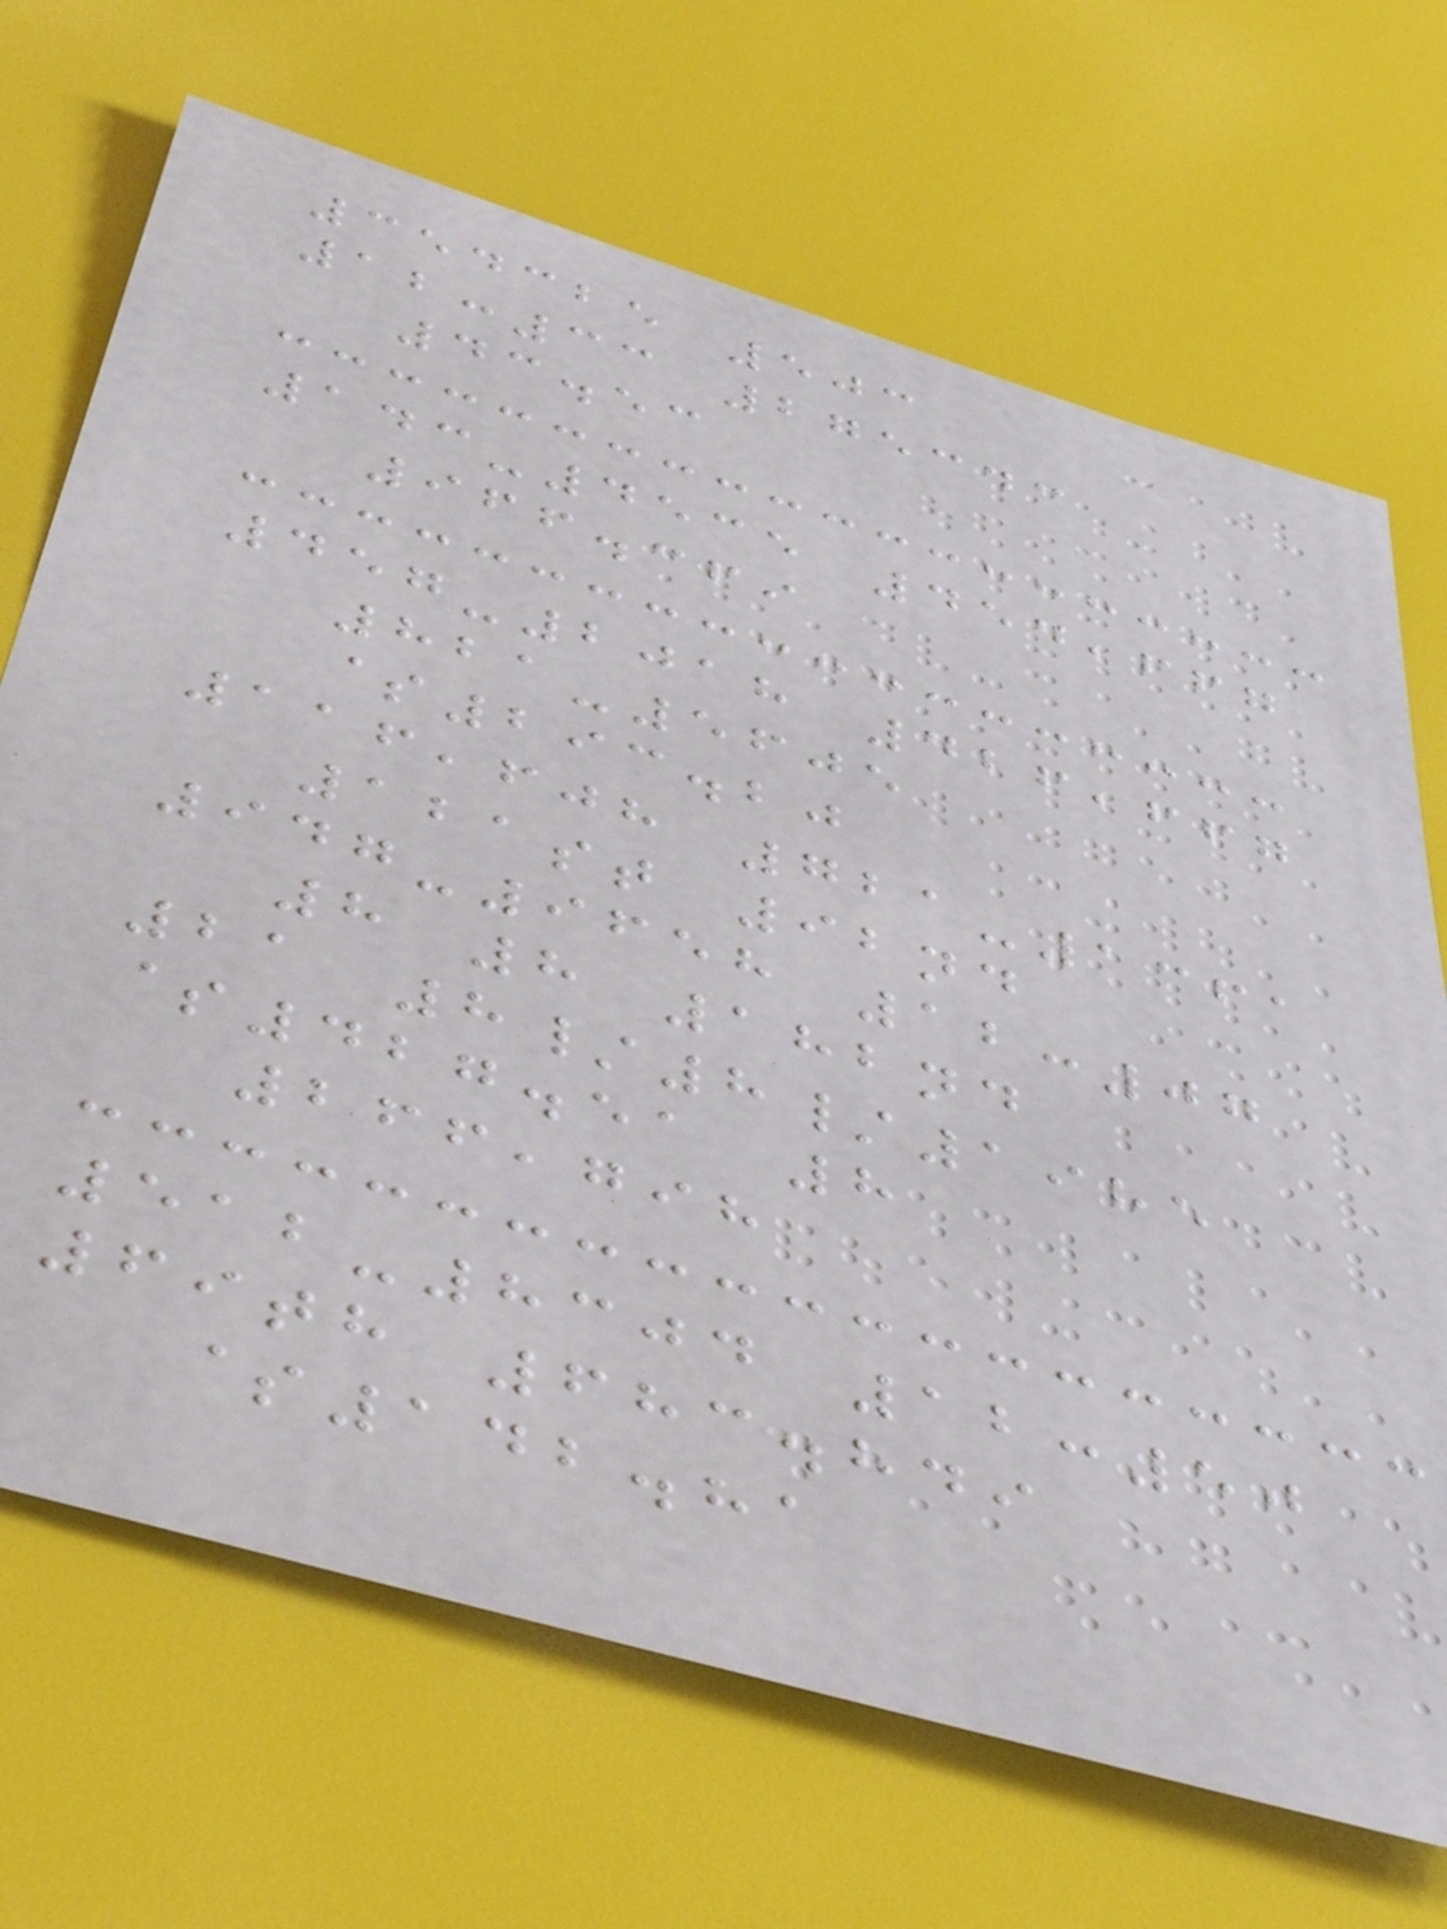354325 503
12:33 275343
43.53
143-4535 454,667
966.369
457-2018 426,667
821-5605
$293.20
116,608 721-1361
121st 92nd
947-9658 12:07
8 8 182nd
21 8/8/1985
$427.51 8
266,798
512-8304 12:50
69th 683.849
$142.81
